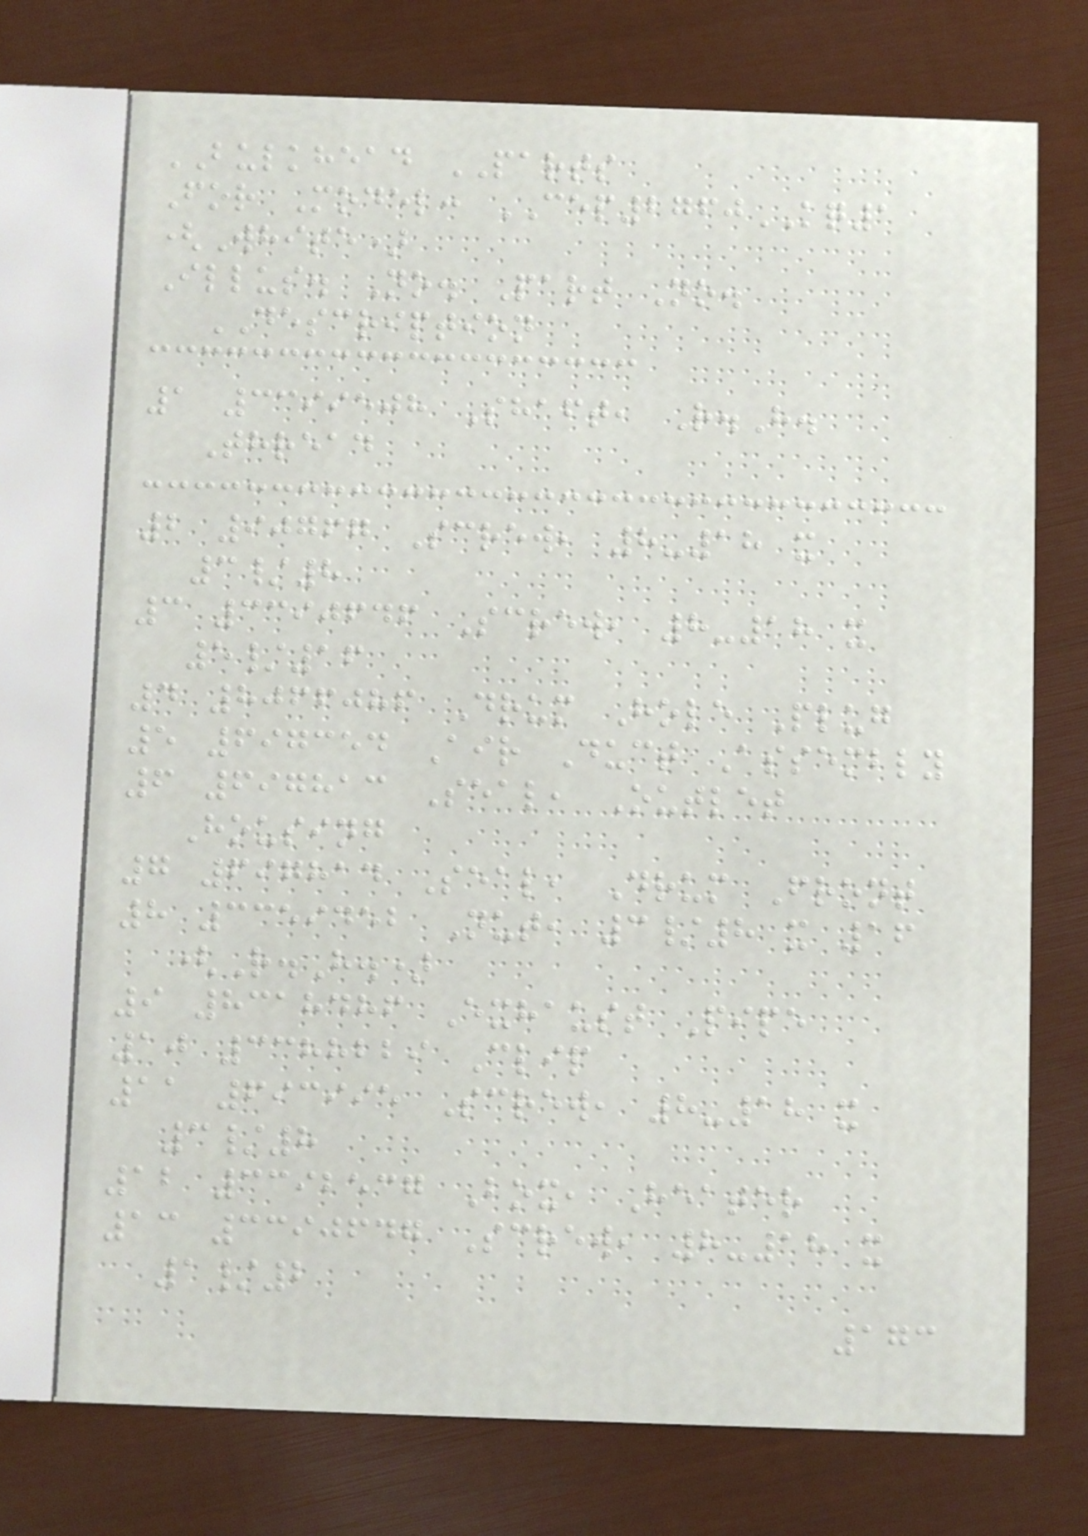BULKHEAD PARTS
For Model: CEP2760KQ1
(White)
Illus. No. Part No.
DESCRIPTION
1 3399508 Shaft, R.H.
Thread
2 90767 Screw, 8-18 x
3/8
3 3390646 Screw, 8-18 x
5/16
4 8066086 Drum Hole Plug
5 697354 Air Duct Assembly
6 697813 Seal, Outlet
Housing
7 697814 Seal, Drum Front
8 3359452 Nut, 3/8 x 16
(R.H.)
9 8318486 Exhaust Pipe
10 3388229 Clip
11 693995 Screw, 8-18 x
3/8
12 3392537 Box, Heater
13 3390647 Screw, 8-18 x
1/2
173
